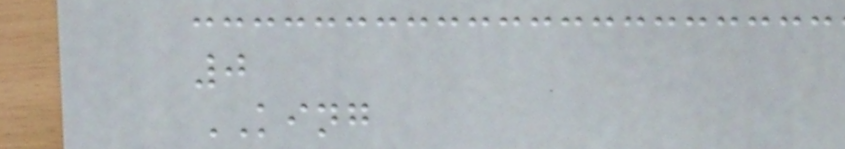0
KING
